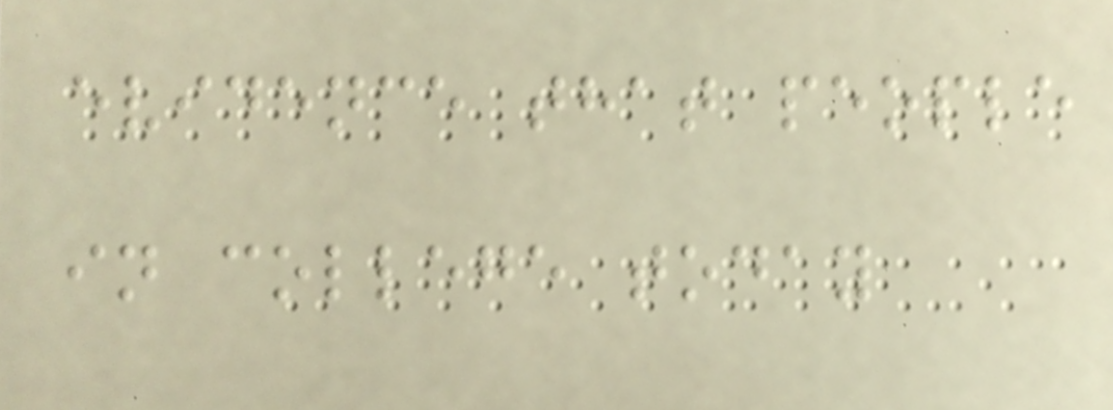evidence that people
in college today
